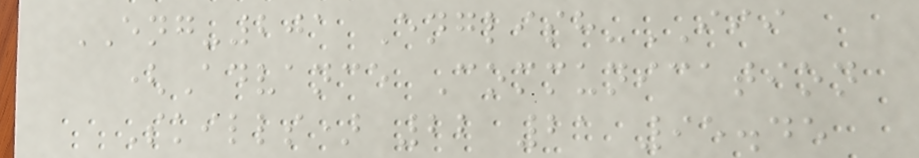ENG-201 English-III
(Advance Communication
Skills) 22 21 95.45
